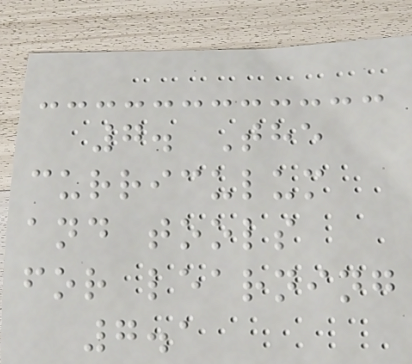7. The
curriculum
and tools
for learning
7.1
